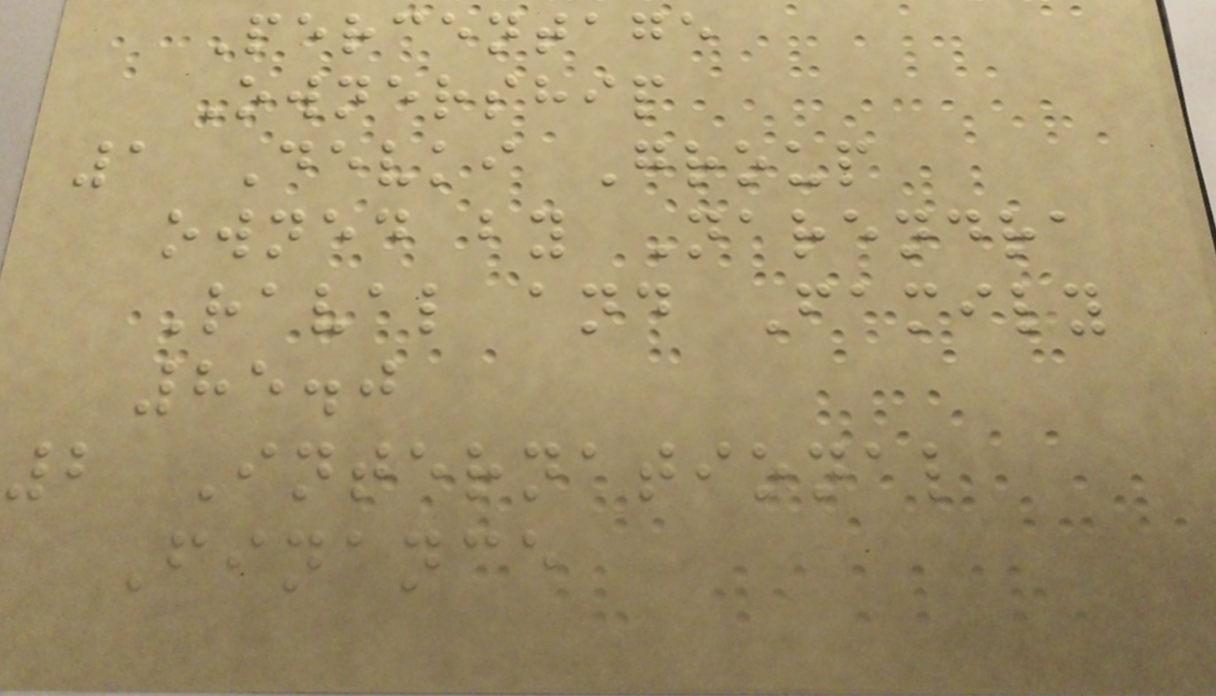Percentage
Ownership
1 Devki Group
owned by Narendra
Raval and Family
85.0
2 International
Finance
